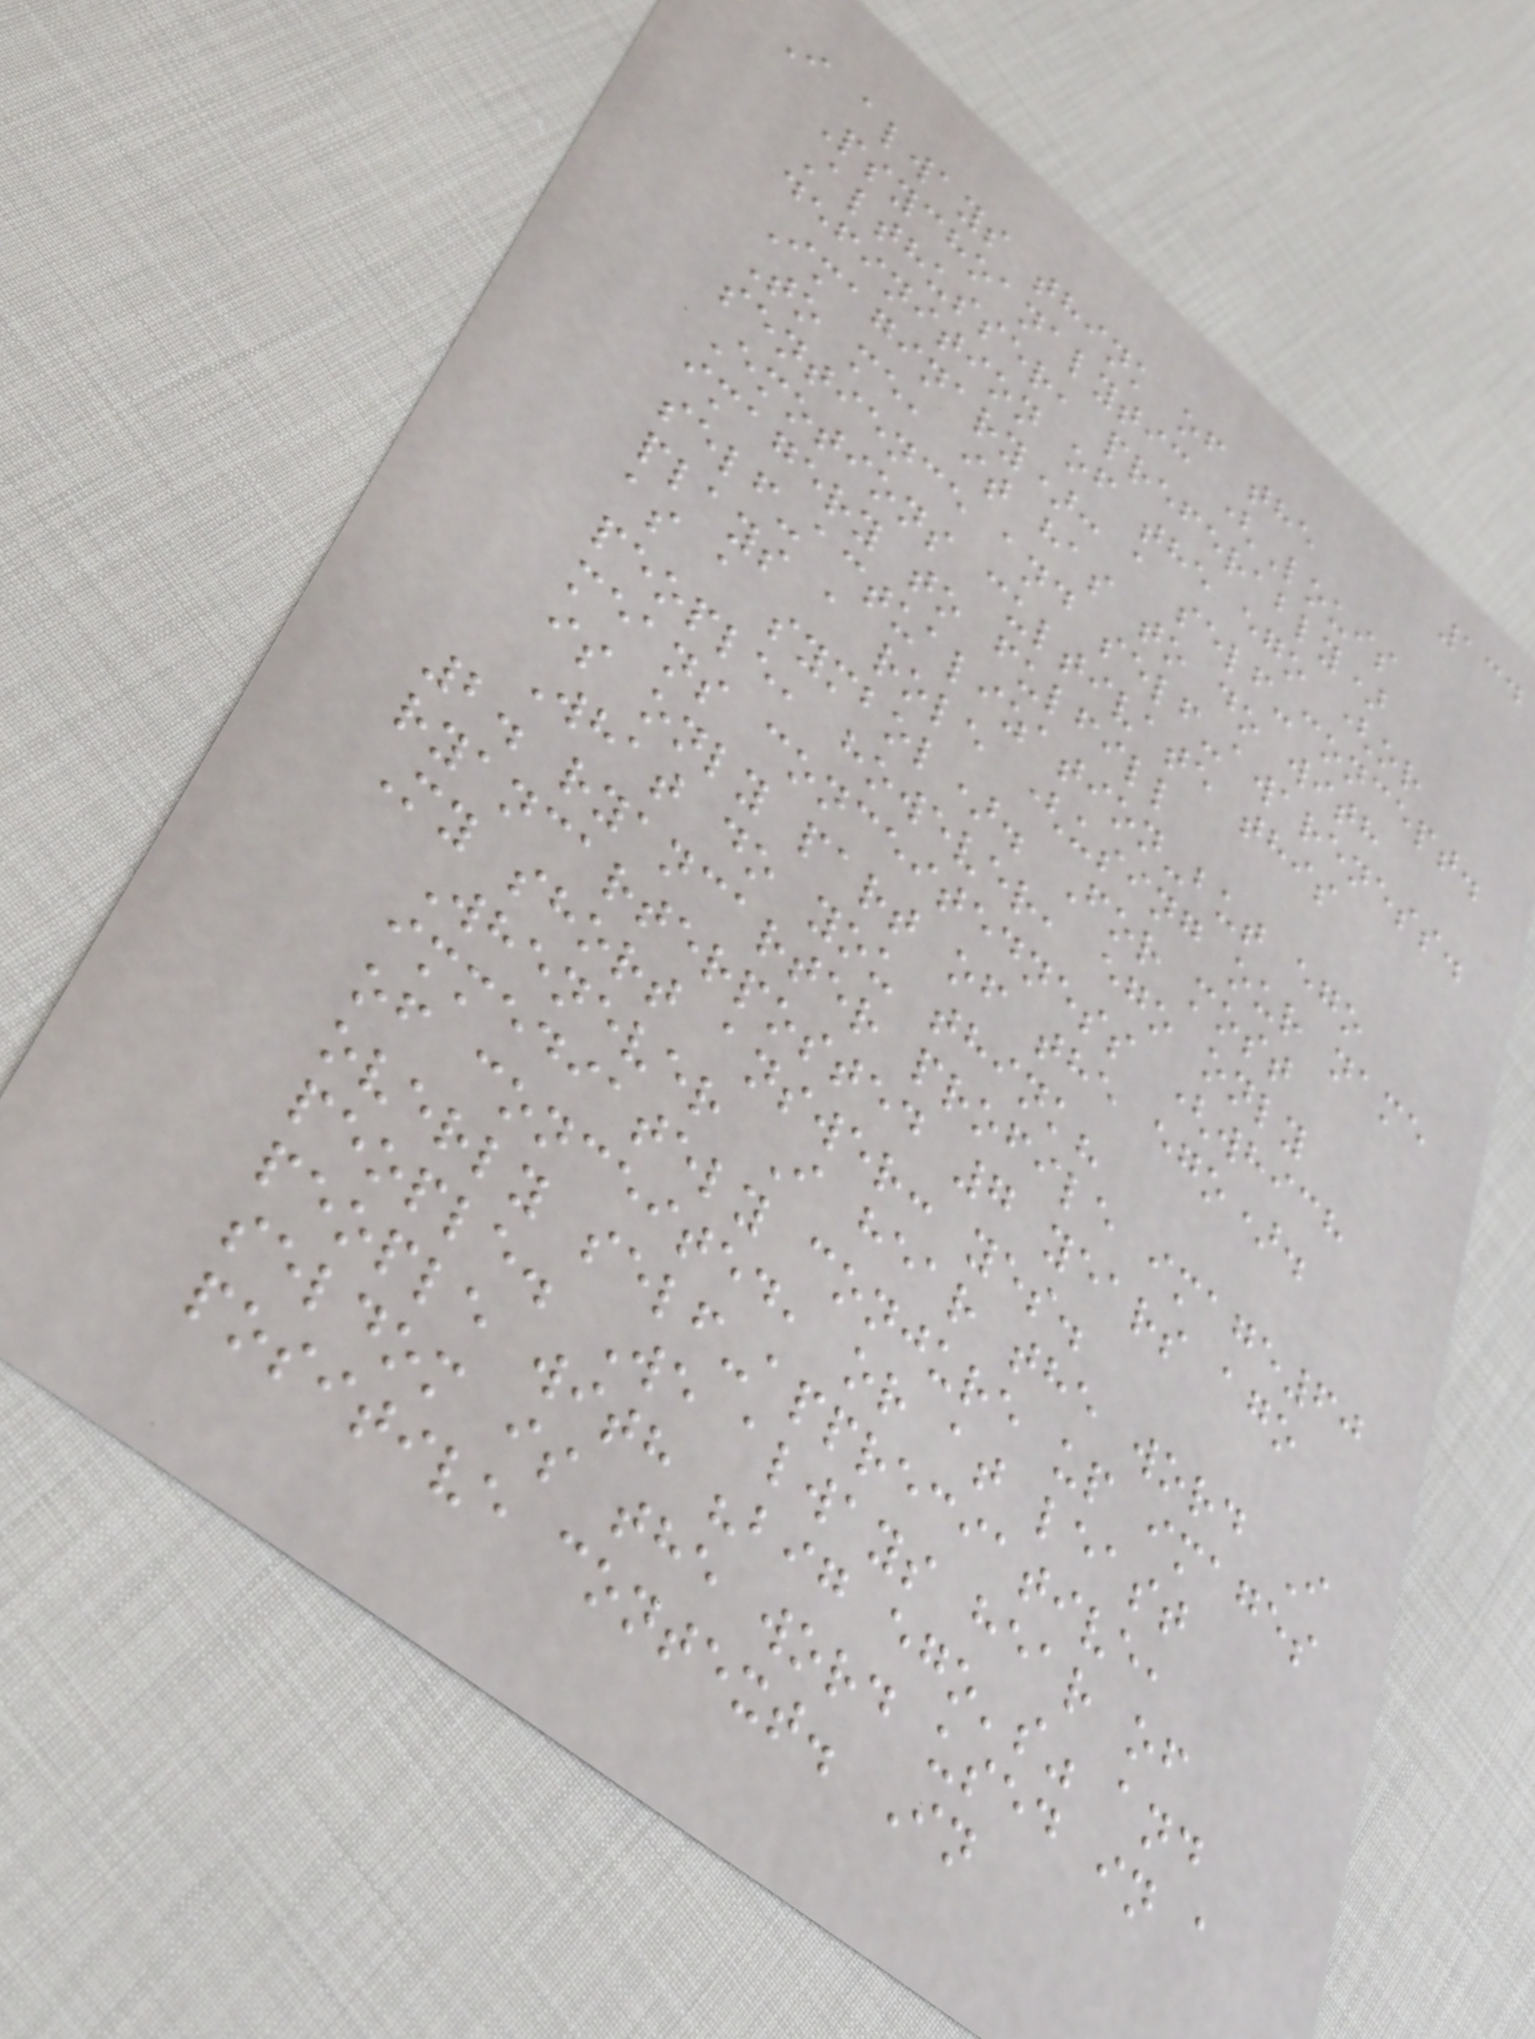134
I always think of the
Psychoanalytic (Louis
Althusser, preferably)
definition of the ego (or
Imaginary): a self-concept.
To me, it has to do with
sentience and self-awareness.
Emotions cultivate this
imagery to fulfill
self-actualization-but ego
plays a role (using our name
as a symbol). For most
people, however, ego only
means conceitedness (which
is only part of the ego).
What do you think?
2. ryancarter profile image60
ryancarterposted 7 years ago
My short answer: yes.
Whenever I hear the word I
immediately conjure up images
of conceited, or at least
overly self-appreciative,
people. We always hear of
people with "big ego's" and
seldom is the word used in a
positive context. In
